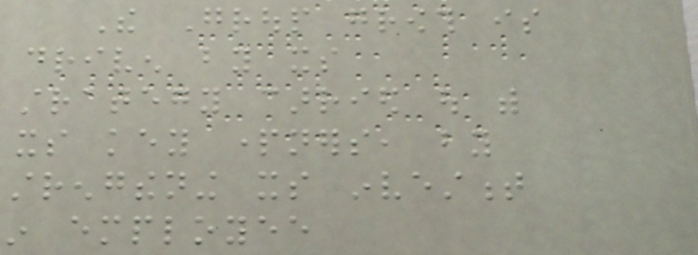The Group growth is
driven by its
strategy carried out with
its key partners, by
strengthening its investment
in employee
